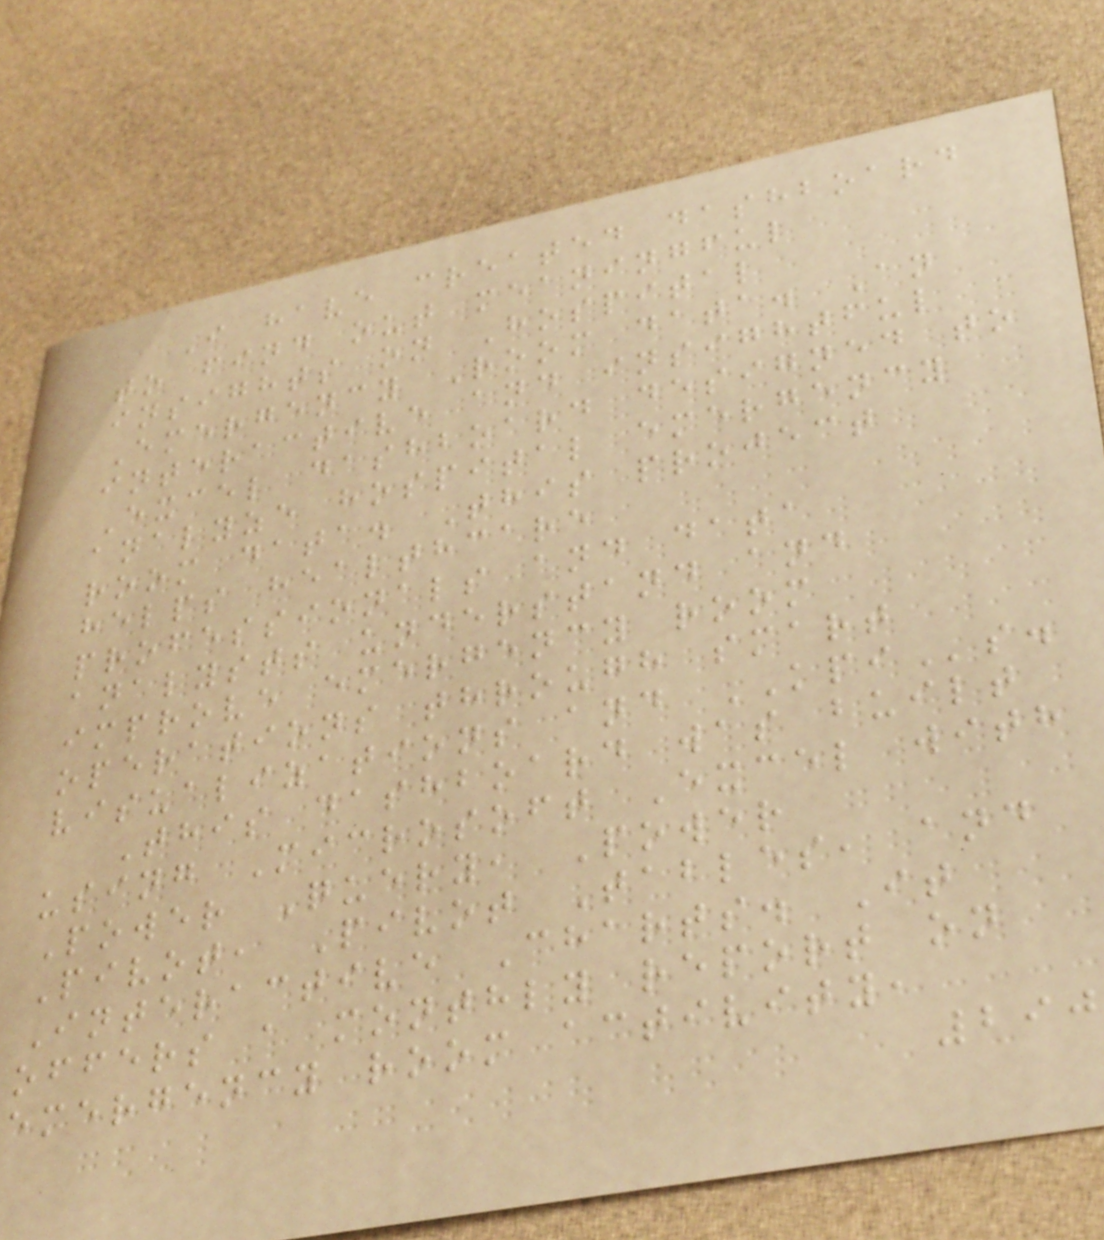I have created dashboard
to find out meaningful
insights on Hospital
Emergency Room data. An
interactive and insightful
Excel dashboard designed to
analyze hospital emergency
room data. This project
helps healthcare
professionals and data
analysts understand and
improve emergency room
operations through smart
visualizations and KPIs.
This dashboard was built
using Microsoft Excel with
Power Query, Power
Pivot, Pivot Tables, and
Interactive Charts. It
offers a monthly report on
emergency room activity,
290
